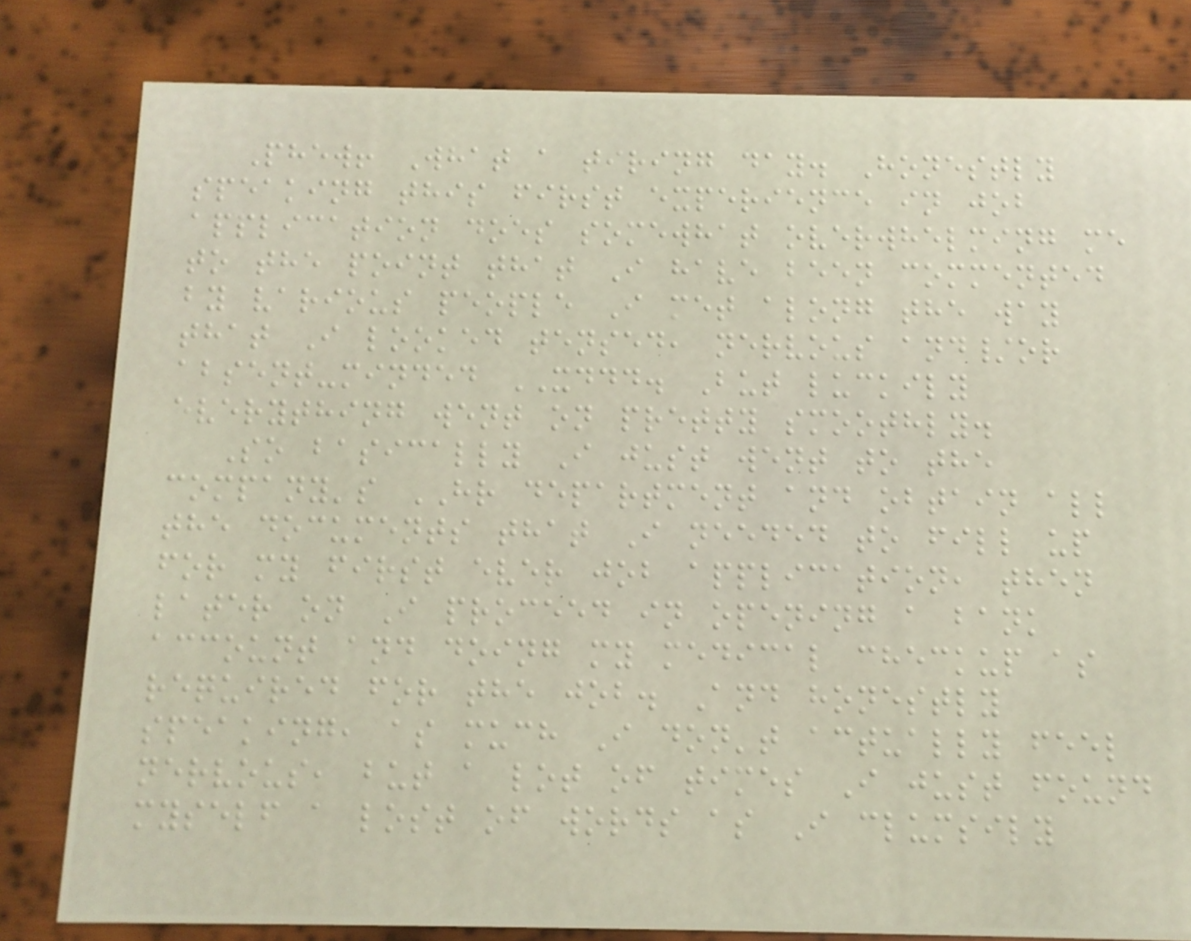Phew! What a tiring day. Honestly
speaking this first experience in job
application does somewhat overwhelming me
to the point that I have been commented
by various people I met along the way
that I looked tensed, nervous and/or
absent-minded XDDD. But luckily
everything went on pretty smoothly.
So basically I just went to the
company's HR department and obtain all
the documents that I needed to fill up
for my first ever job application, then
later on I proceed in opening a bank
account and doing my medical checkup as
required for the job. And honestly
speaking, as much I don't actually feel
nervous, but a lot of times I just found
myself a lost of words as I clumsily
